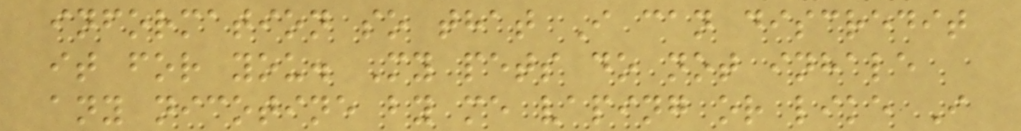information so that I can discredit
it for you. My pets do not inhale
any nicotine by me vaping or like I
